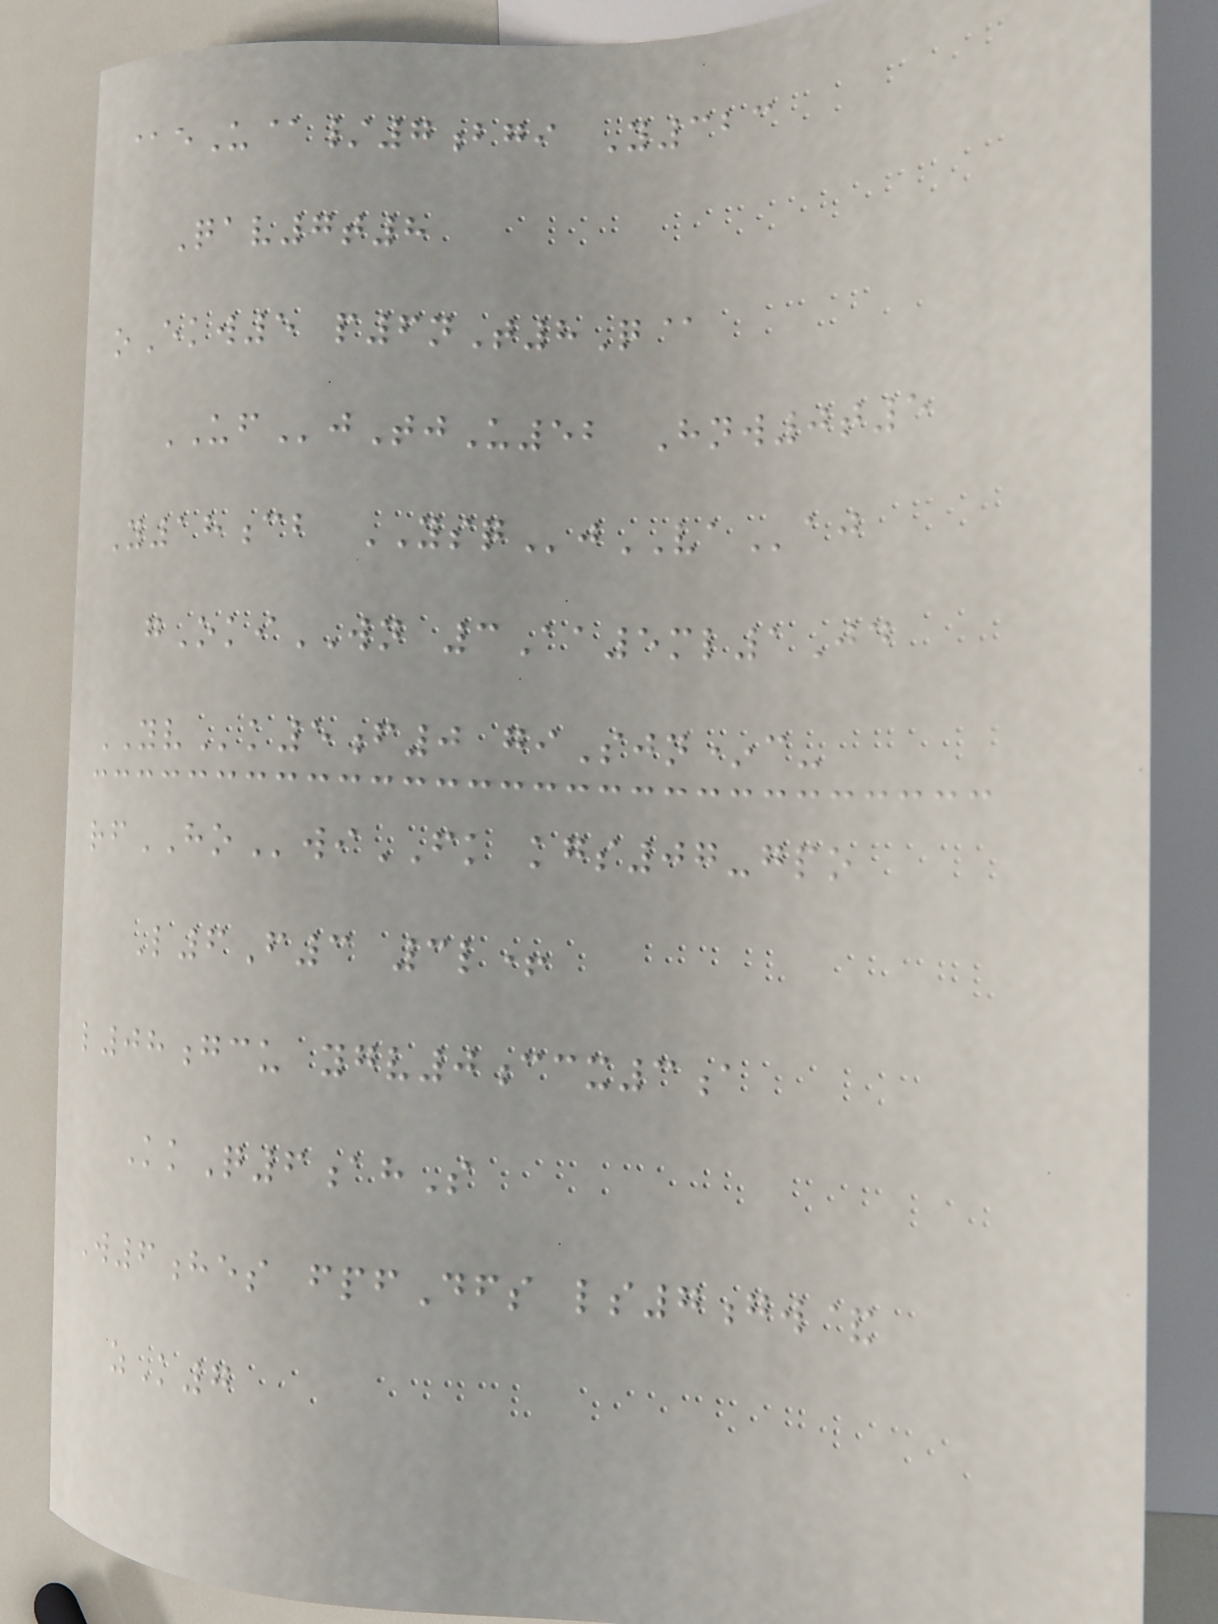@eU@/7bgi Y323
Qav7t8
oEkw5 p6nT8Q@
UFjTjU52 Hnw0t5
Y18cb YSQjVAaj
gOkiWN 3Aa5ml1Jd
YVk5f0 giSjn*c-
rfHOwiFK kgs07-gpo
L6F3 3l+
l08gcu ygv0ccx3a
KkQ6ahS
W6hes fpfDfs ls7gw&
zK7
